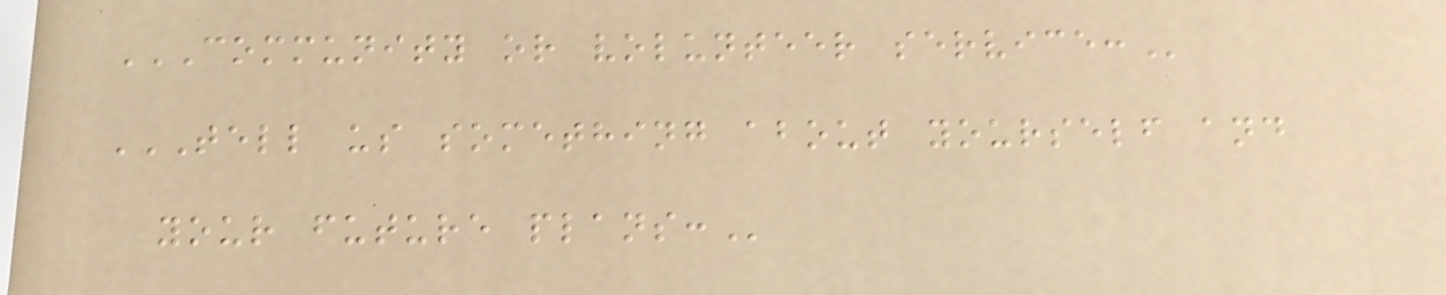COMMUNITY OR VOLUNTEER SERVICE:
TELL US SOMETHING ABOUT YOURSELF AND
YOUR FUTURE PLANS:
